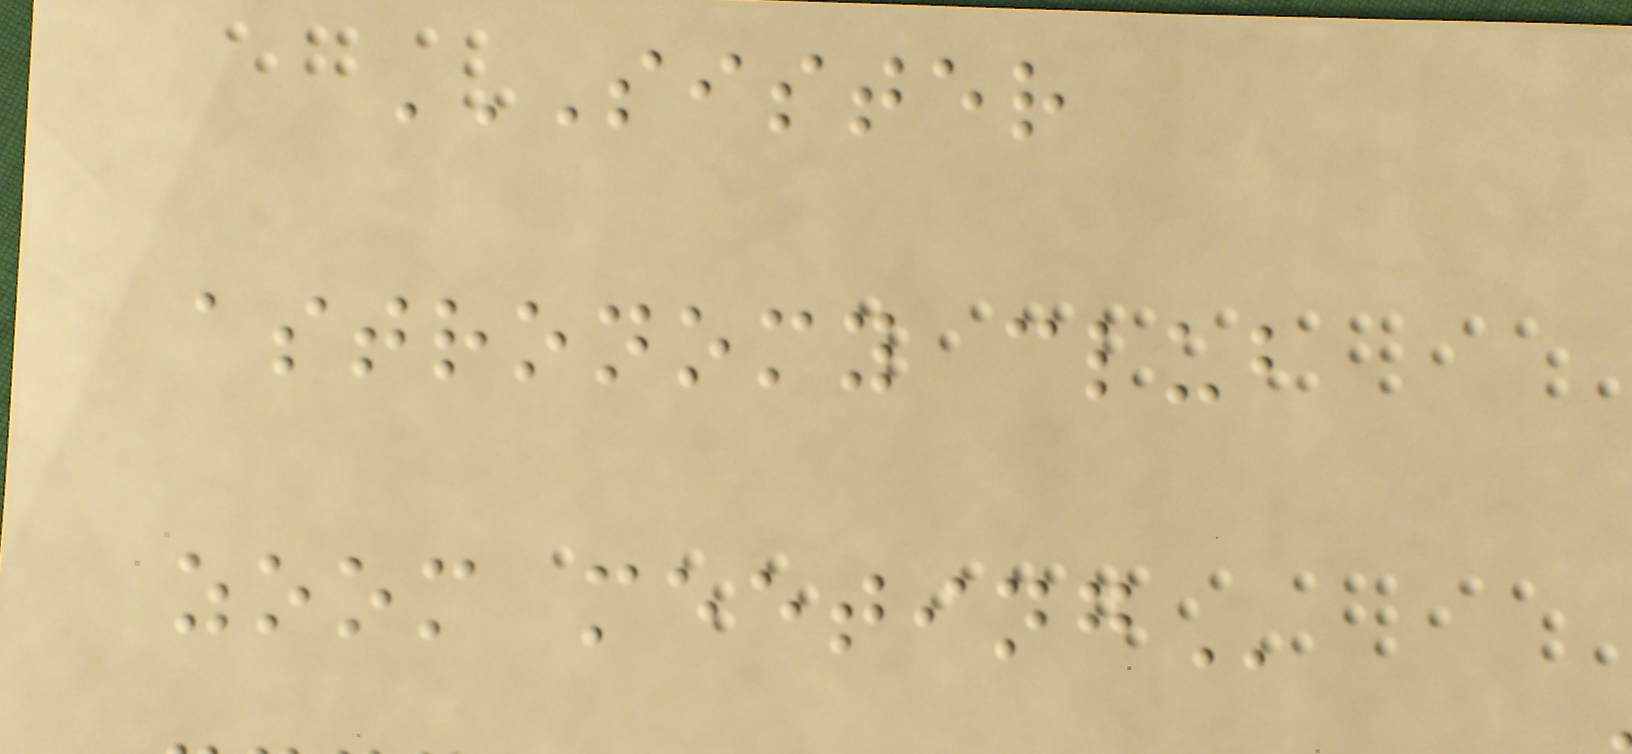SISTER
ASTRONOMY CLUB
ZOOM MEETING
